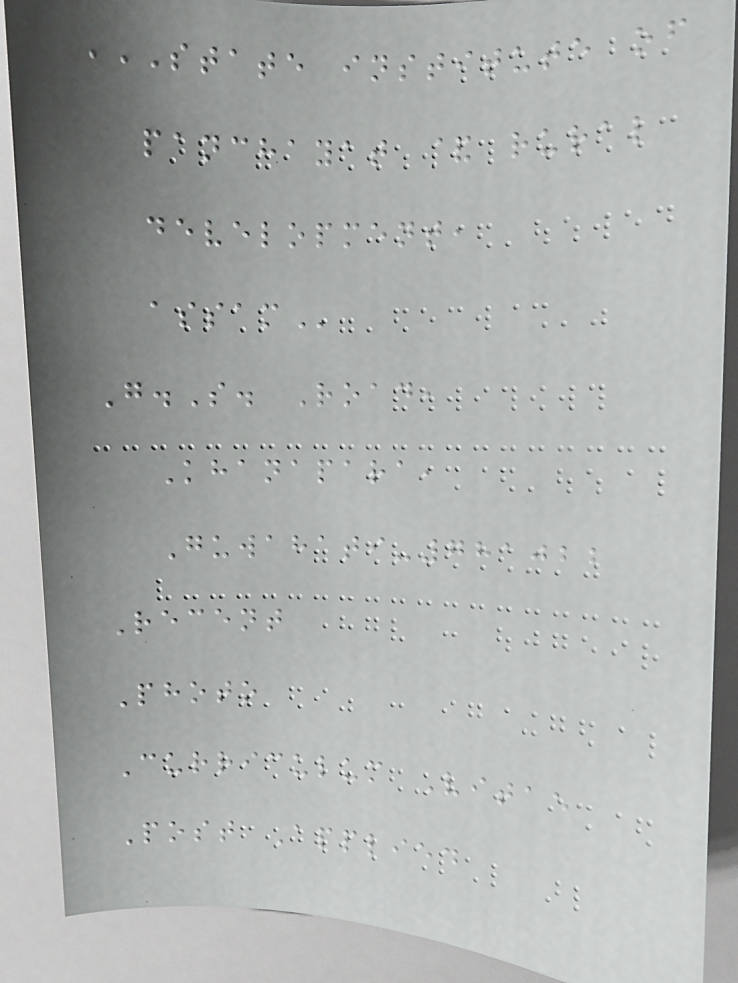STATE INSTITUTE OF
PANCHAYAT & RURAL
DEVELOPMENT,
ASSAM
G.S. Road,
Khanapara,
Guwahati-781022
Recent
Photo
Curriculum Vitae
Post Applied
